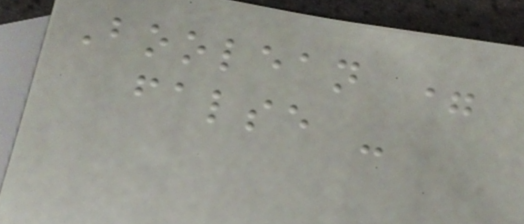Boolean =
false -
